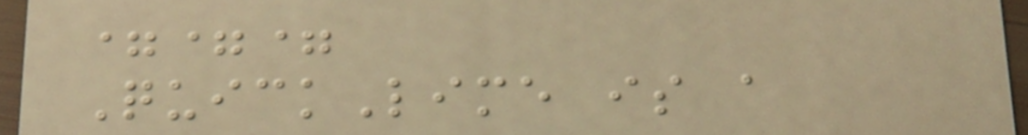===
QuickLime is a
